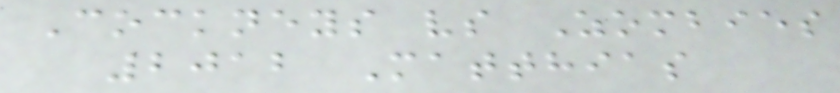Cockneys vs Zombies
2012 Matthias
